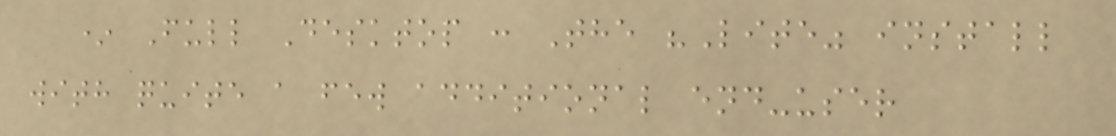* Full Desktop : The "Lite" install
with quite a few additional end-user
